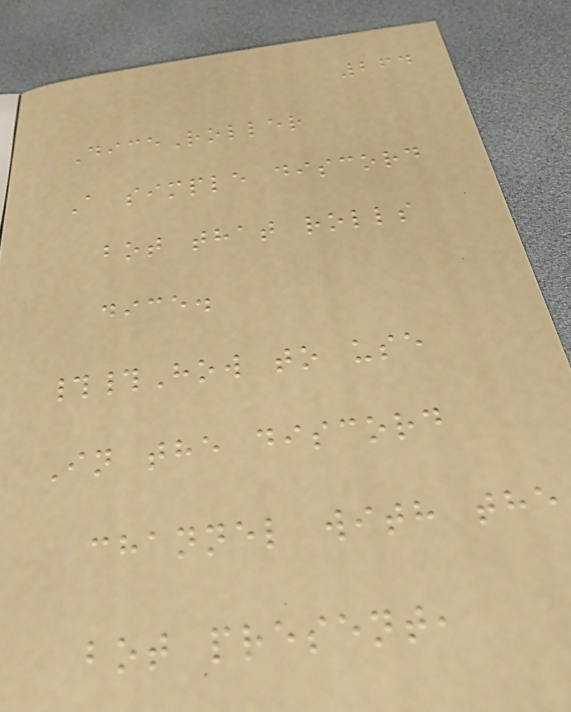264
DiceRoller
A simple discord
bot that rolls
dice.
##How to use
In the discord
channel with the
bot present,
